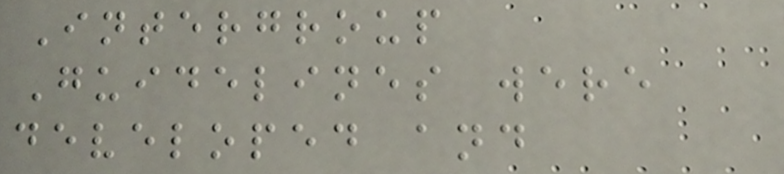Intergroup
Guidelines were
developed and
